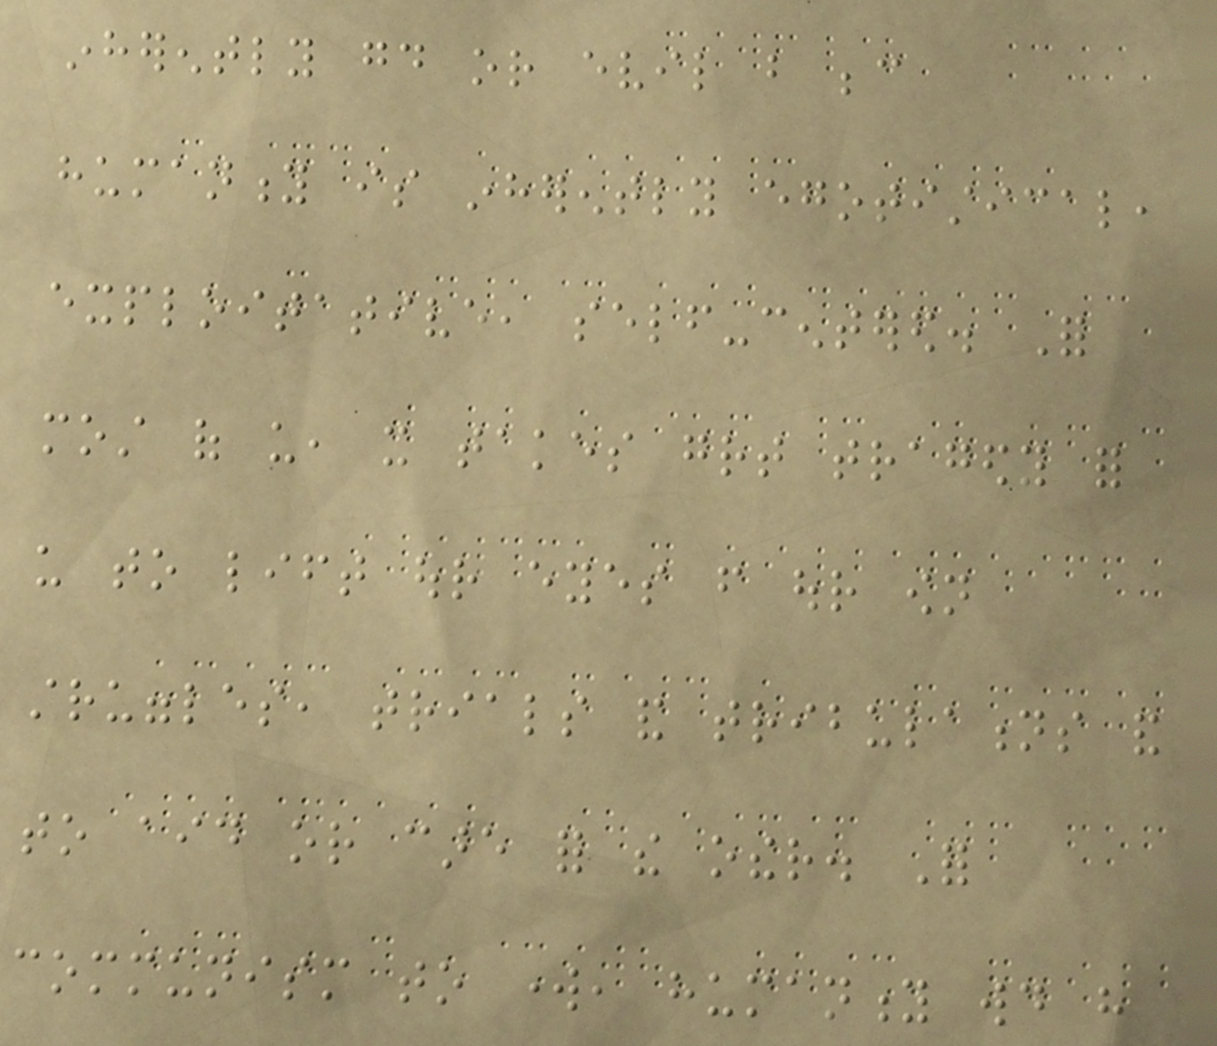inherently good or evil but because
humanity is inherently egotistical,
exploitative, self-centered. For
most of us, it takes great tragedy for
us to lift our eyes from our own
struggles, trials and tribulations and
to aid or care for the other. For
communism to work, humanity would have
